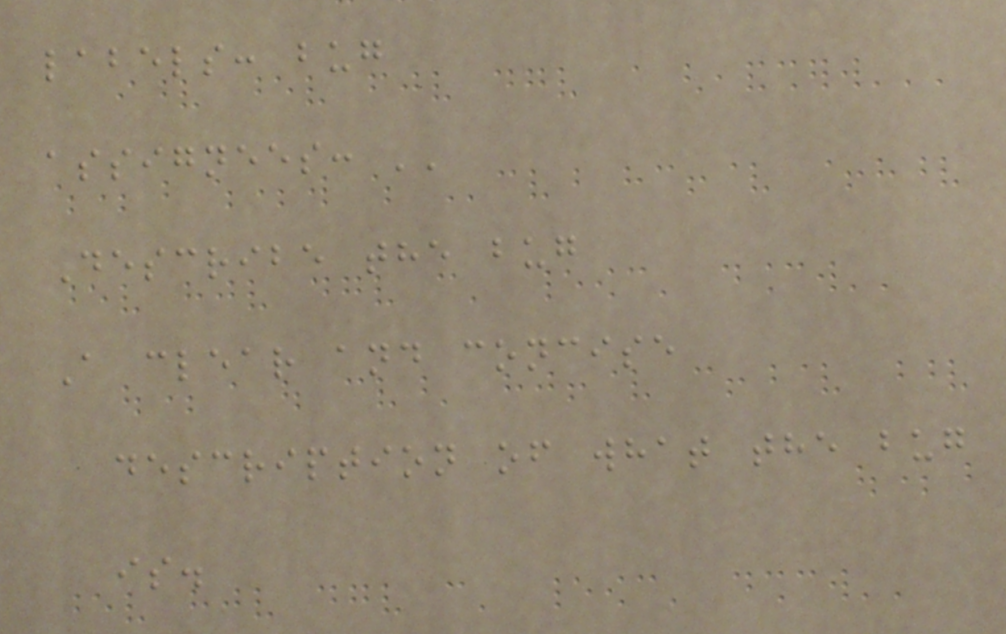labels: bug
assignees: ''
Describe the bug
A clear and concise
description of what the bug
is.
